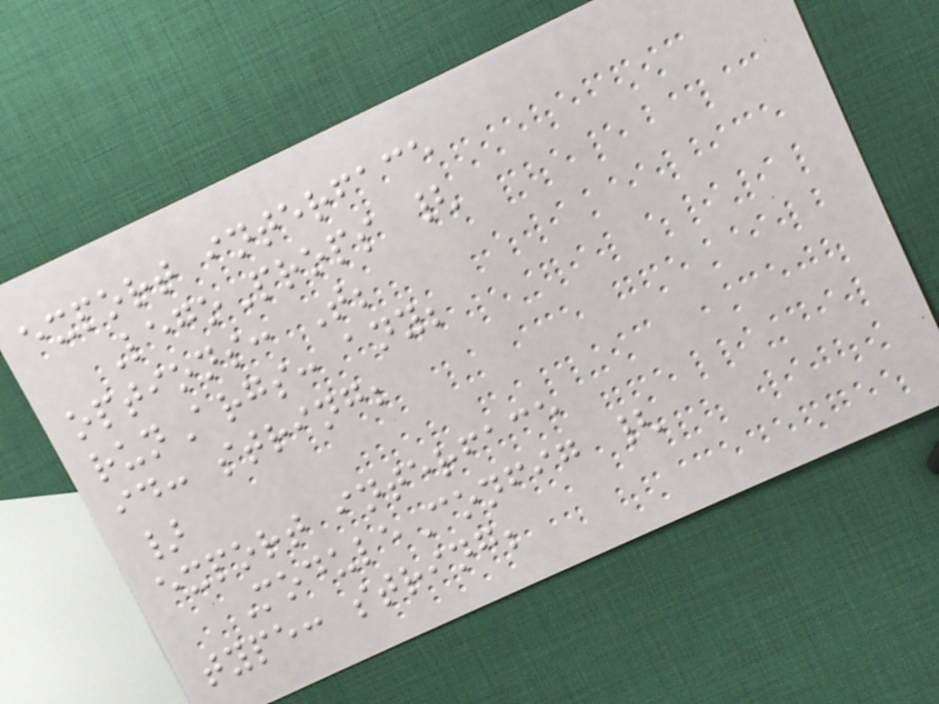export interface
LegoProps {
options: T;
runArgs: any;
id: string;
}
export interface
ModuleConfig {
type: string;
